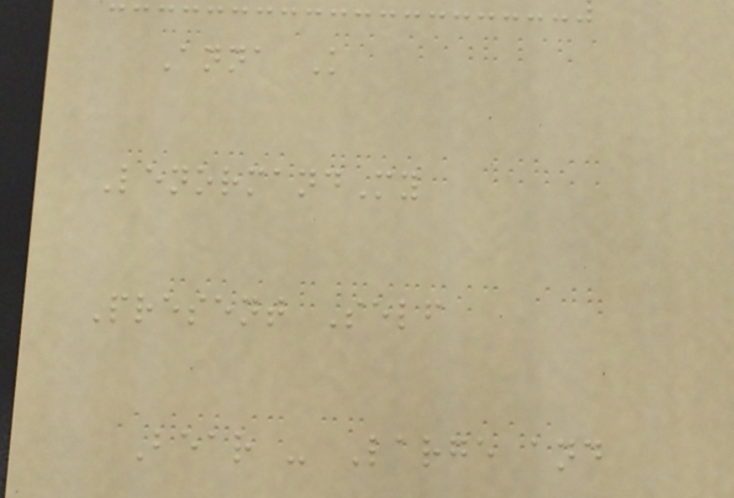Anna K
LenormandMy
Present Self
Bear - Large and
